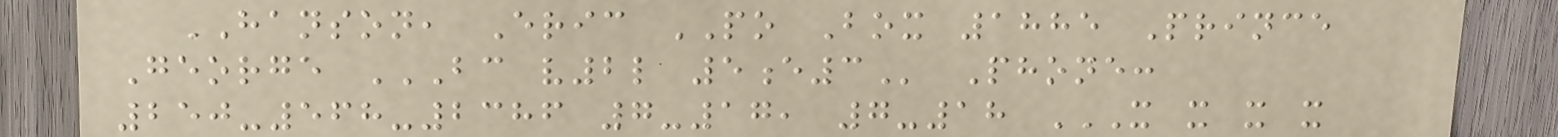HANSON, Eric PO Box 1885 Prince
George BC V2L 5E3 Phone:
250-568-2386 7-17, 7-18 X X X X
